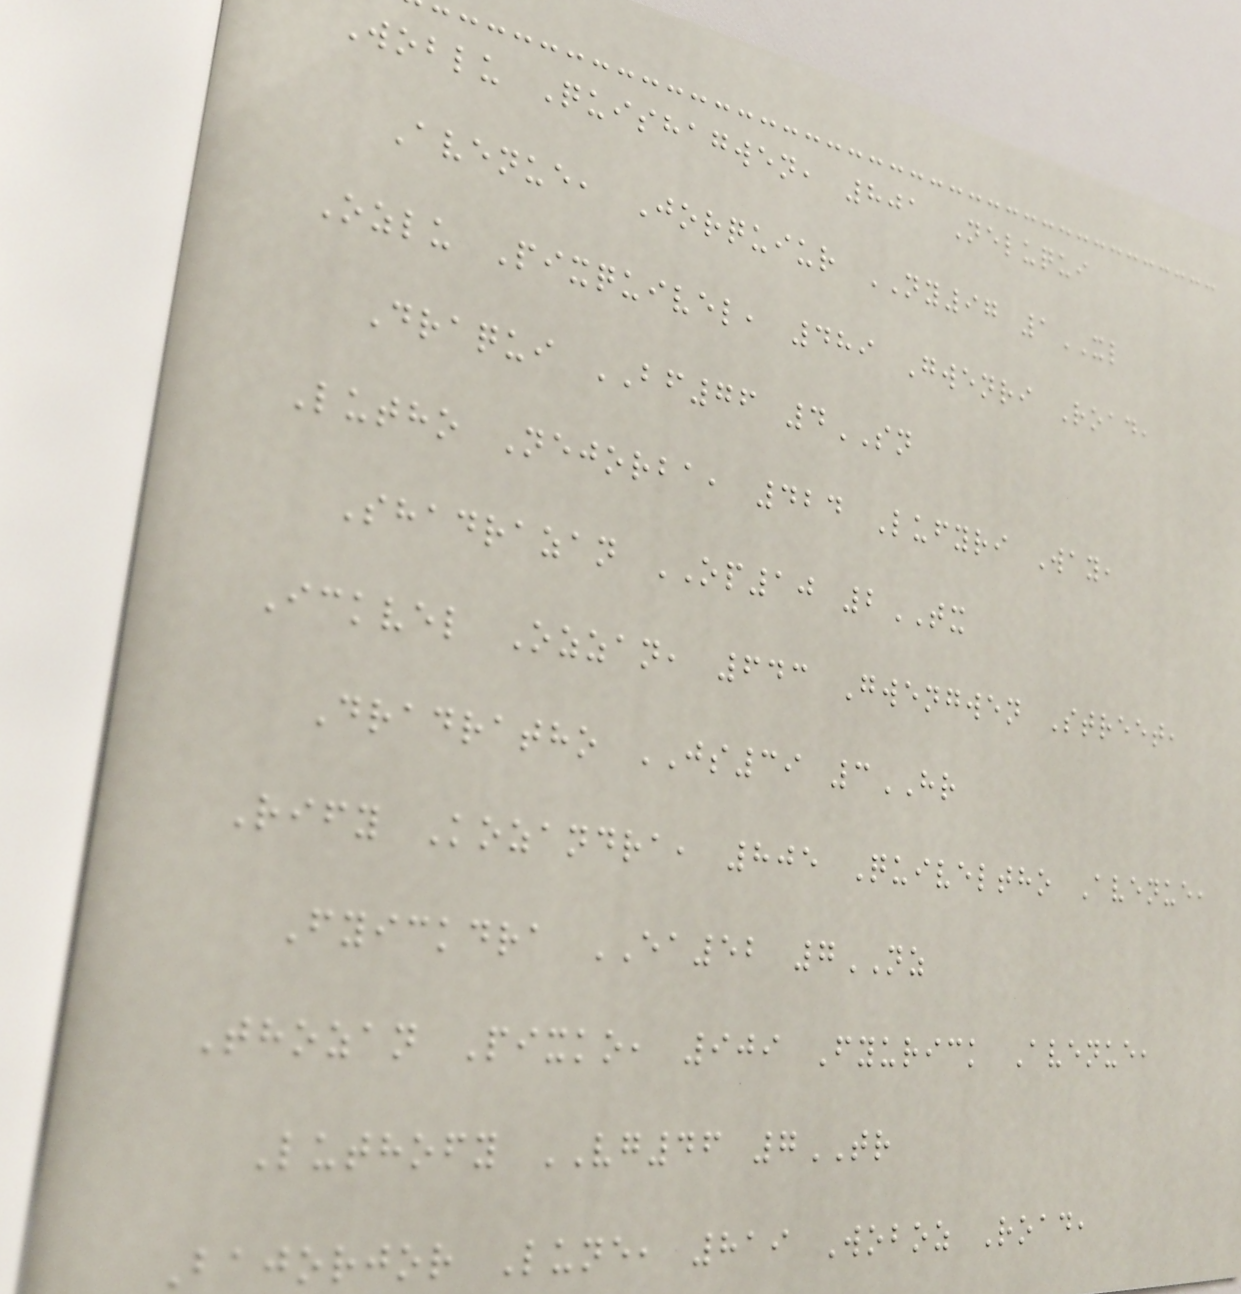Woblu Quishagwen, 801 Neluqui
Avenue, Jorquiur NY97 1XL
Ozlu Pixquivel, 489 Gwenri Road,
Draqui BF76 4SN
Lutho Nejorba, 424 Lufyri Way,
Shadrazan OP10 2TX
Ickvel Ozzan, 643 Gwengwen Street,
Dradratho JS39 3HR
Rify Kozandra, 805 Quiveltho Avenue,
Fyickdra EA52 7NZ
Thozan Pixko, 909 Fyurick Avenue,
Luthofy VG46 7TR
Bajorjor Lune, 819 Woboz Road,
